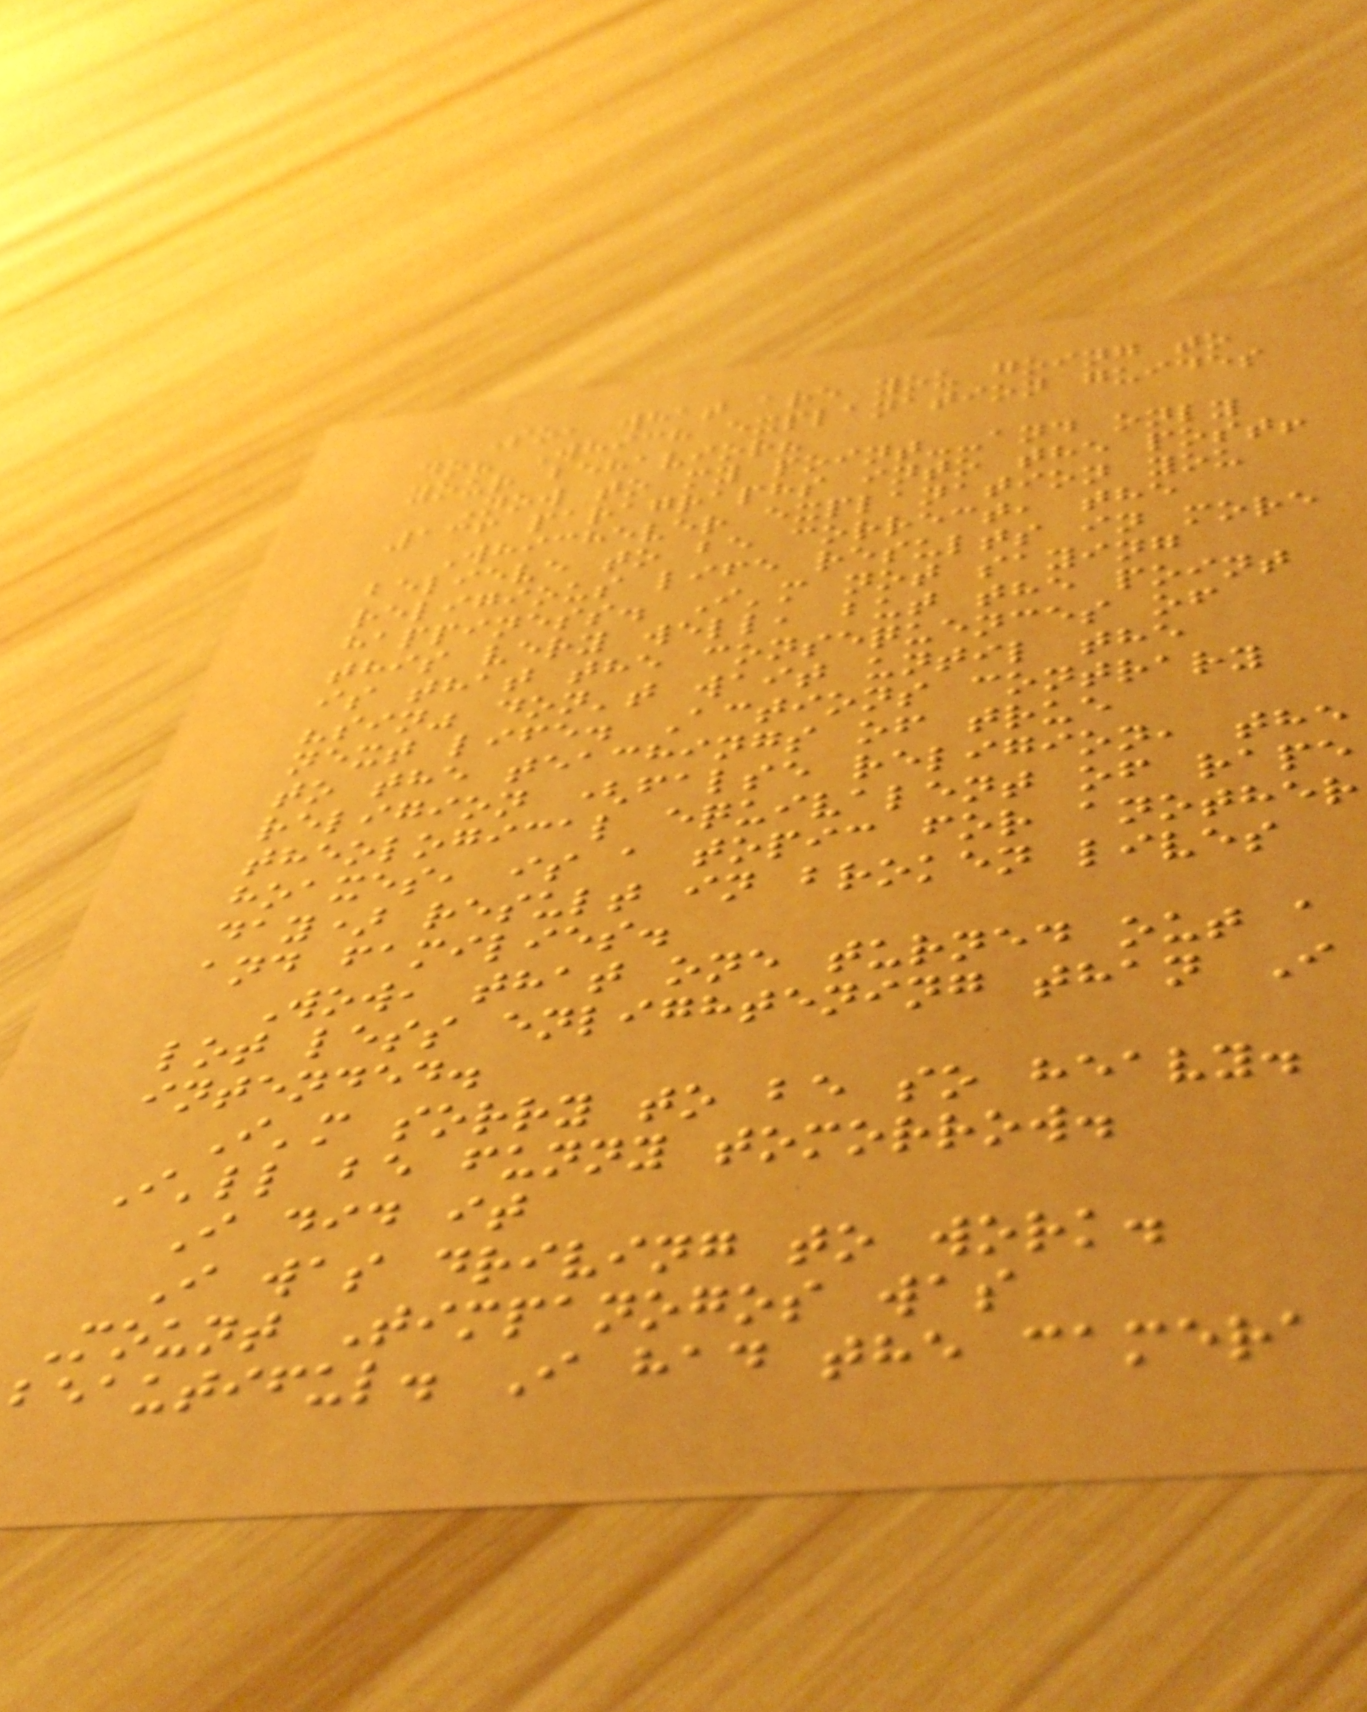So, what are you going to
do? Which explanation guides
your behavior?
Now to my point--and only
136 paragraphs into the post!
Whichever explanation you
believe to be correct, the
religious life results in more
happiness. I'm not saying
this very well, but the point
is that the consequences of
"sin" don't wait until the
next life. Actions contrary
to the teachings of true
religion (false religion, the
theological equivalent of rape
hoaxes, is a topic for another
day) result in broken lives
and families.
Wow, that one turned out a
lot less enlightening than I
intended.
I'm sorry to be so heavy.
I'll be funny tomorrow.
I did it
I was driving to work.
Mount Timpanogos was
beautiful. I had the camera
